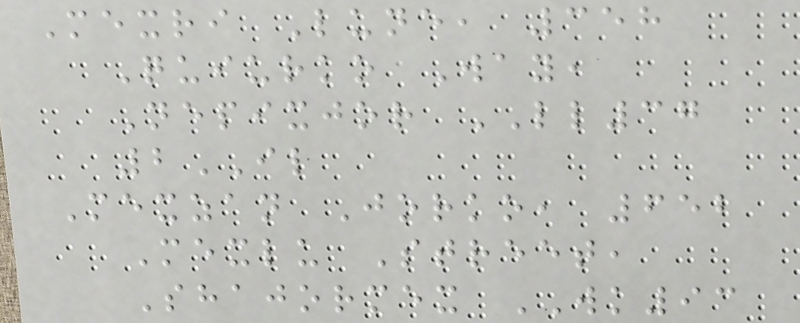Mexri Lune, 358
Quiurko Way,
Nepixjor LL37
2IL
Mexzan Jorko, 652
Mexlu Street,
Shajormex WK93
